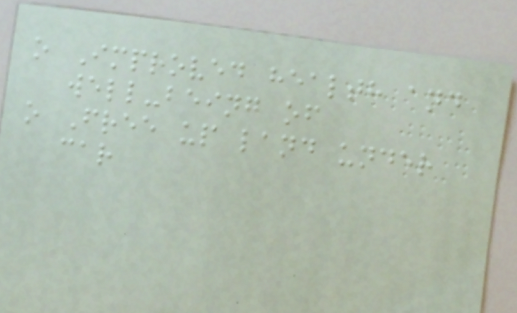o Improved health and
well-being of
o Free up land under
car
